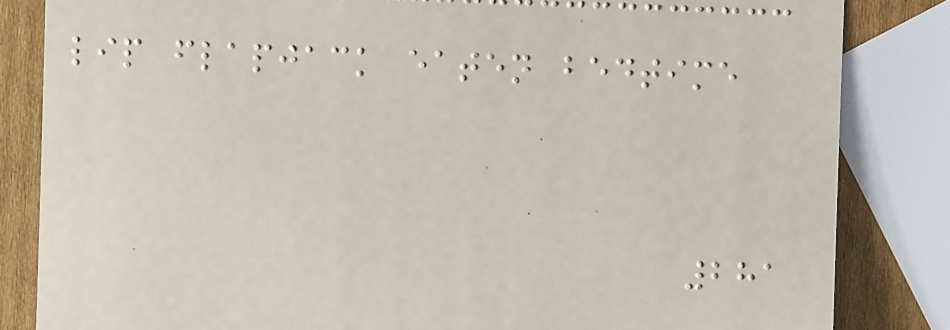lip flapjack eaten bedtime
281
